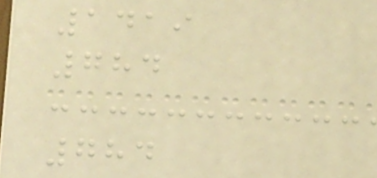1419
784
784
